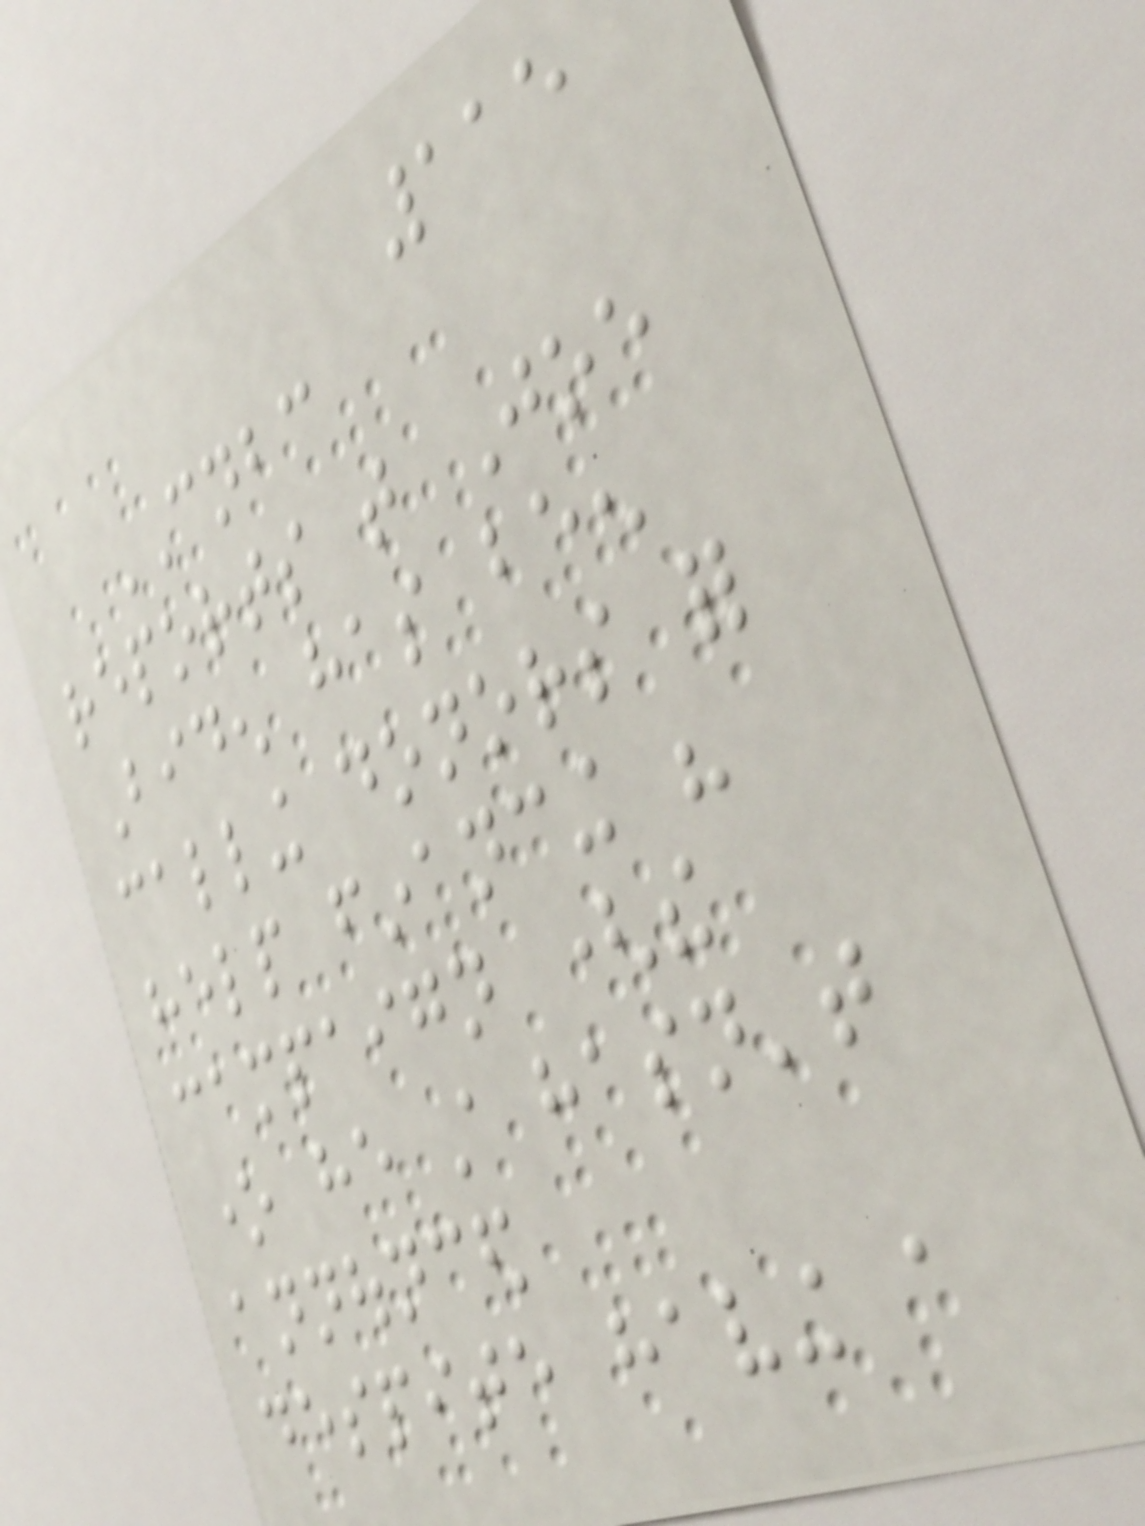115
CNBC
reports that Joe
Biden has been
calling donors for
help financing his
campaign (the
one he still hasn't
announced
despite having a
